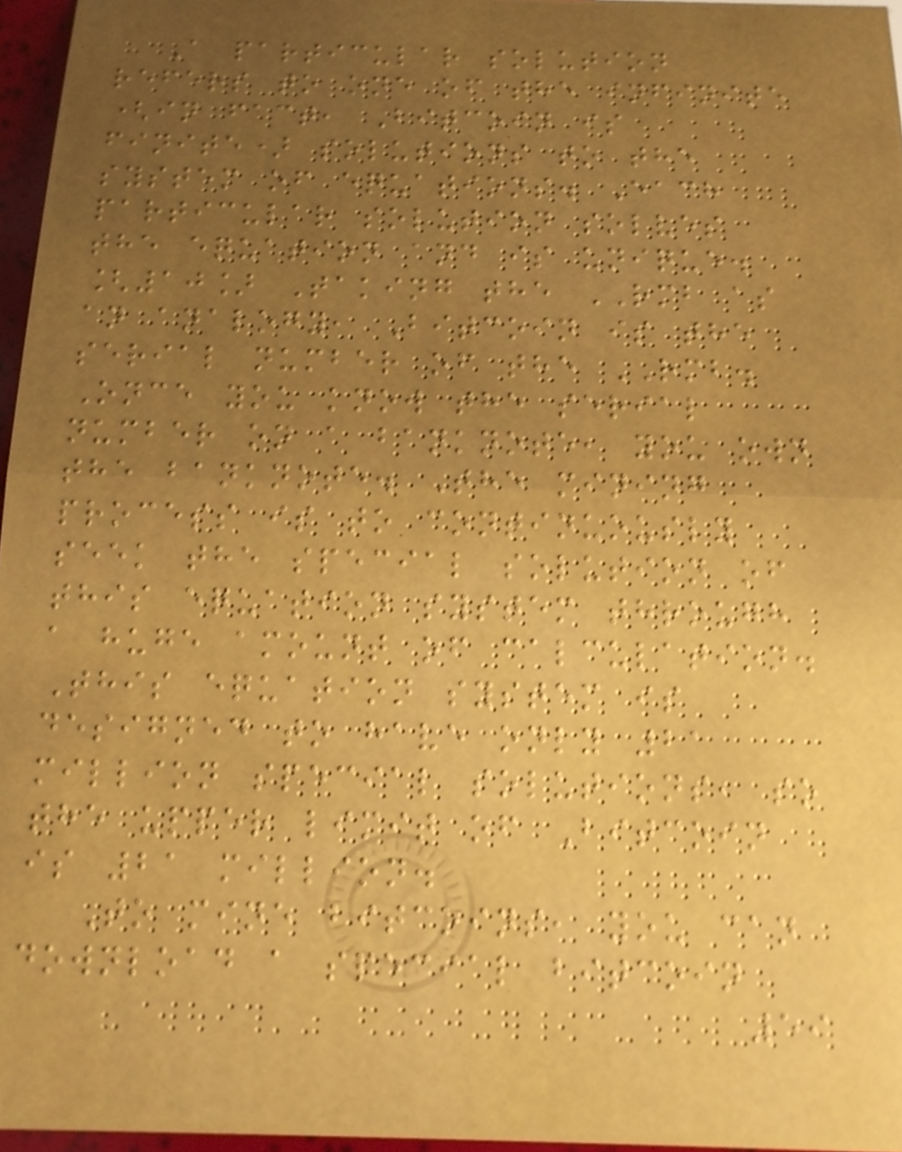A particular solution
refers to one of the infinite
(in fact, Bitcoin is
finite) solutions to the
system of equations. Each
particular solution solves
the equation and is unique.
[10] Taking the RMB as
an analogy, Bitcoin is the
serial number of the RMB.
Once you know the serial
number on a banknote, you own
the banknote. The mining
process is to continuously
seek the special solution of
this equation system through
a huge amount of calculation.
This equation system is
designed to have only 21
million special solutions, so
the upper limit of Bitcoin
is 21 million.
To mine bitcoins, you can
download a special bitcoin
59
